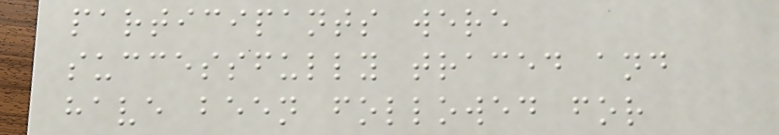participants were
successfully traced and
have been followed for
